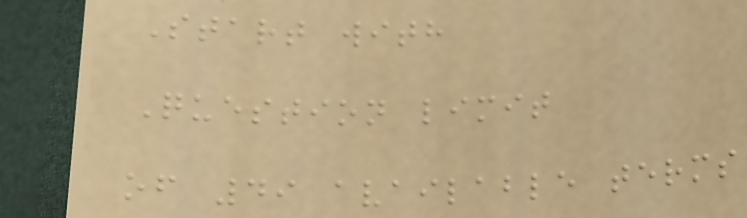Start with
Question limit
of 49 available terms
